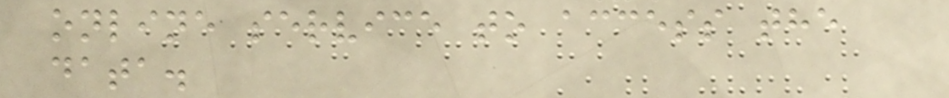online service to access the
data.
